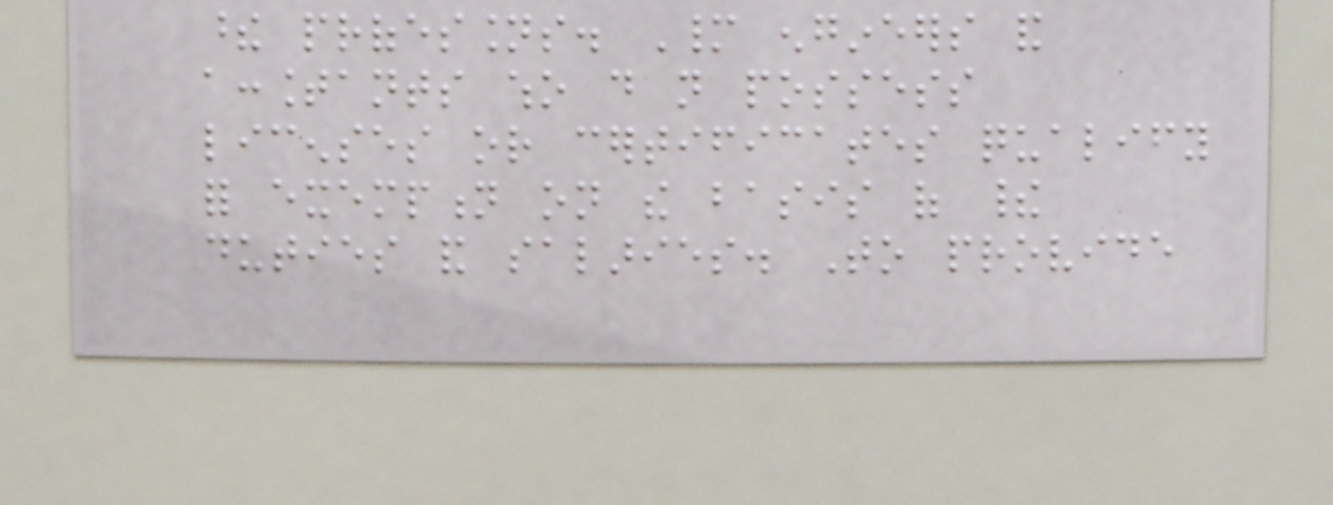these professions. Many engineers and
accountants who do not possess
licenses or certificates qualify
for exemption on the basis of their
duties and salaries. To provide
